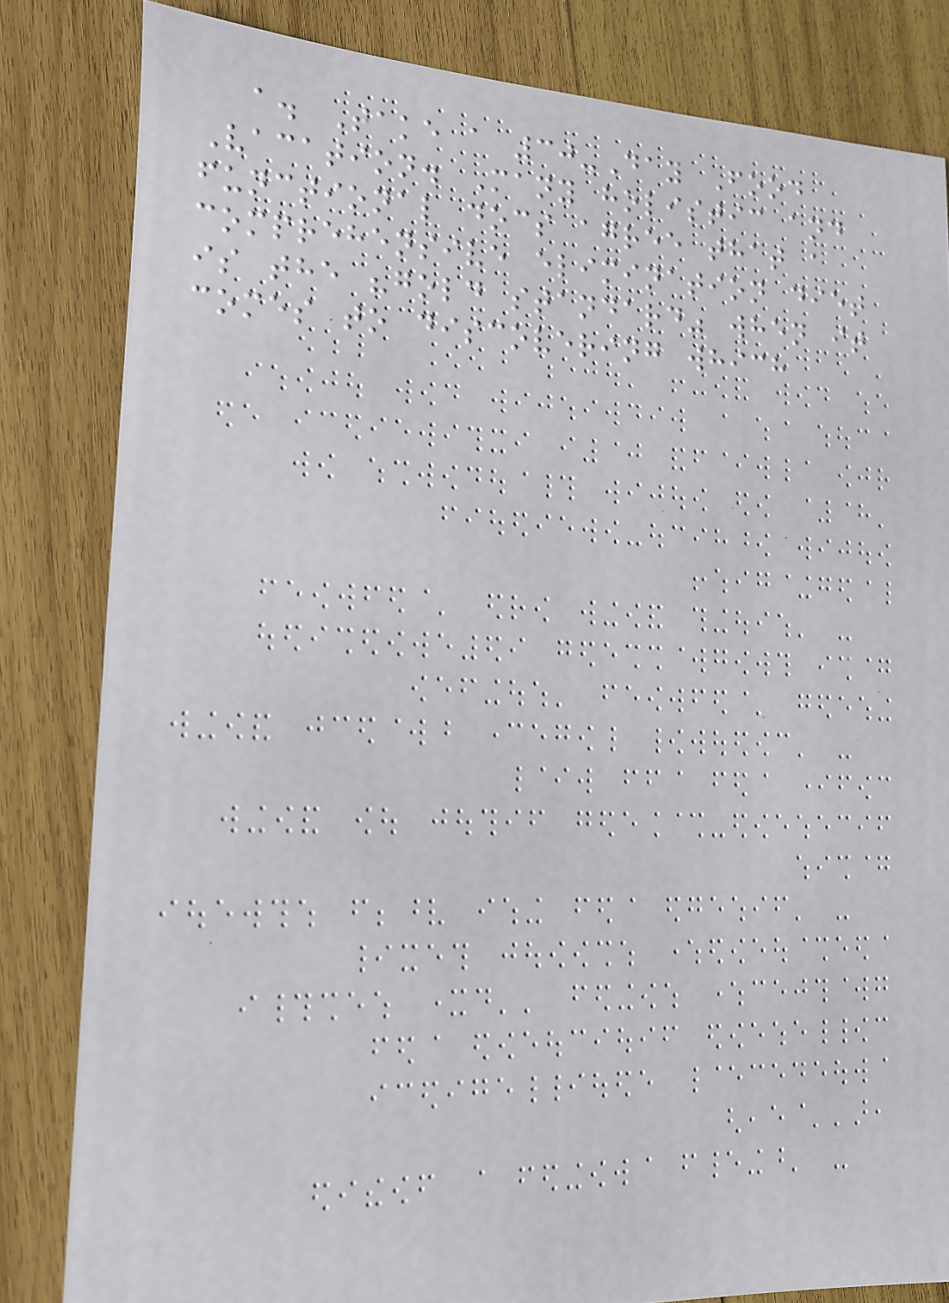a. Take a 30-Day Food
Vacation. Many holistic and
functional docs agree that a
comprehensive elimination diet
is the "gold standard" when it
comes to discovering which
